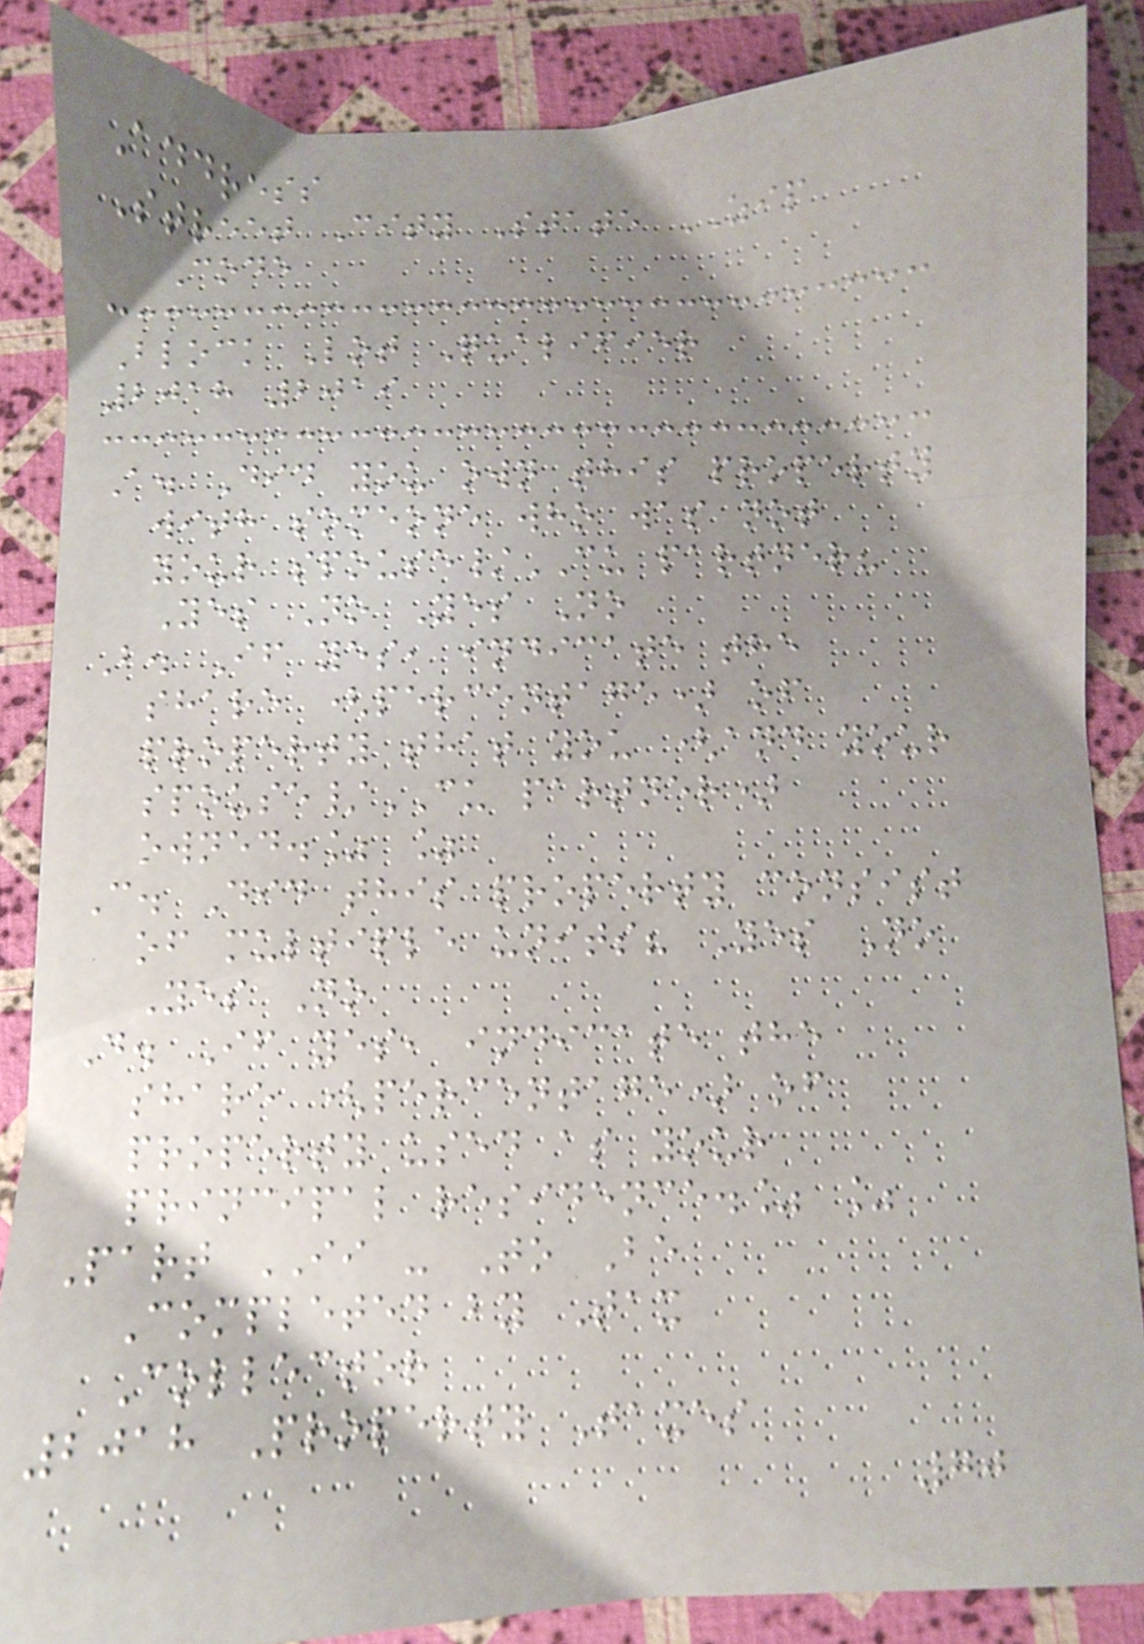Address
Street City State ZIP
Code
Block Lot Qualifier
2018 2019
A. Did you own this property
with someone who was not
your spouse/CU partner?
Yes No Yes No
B. If yes, indicate the
share (percentage) of
property that you (and your
spouse/CU partner)
owned.% %
C. Did this property consist
of multiple units? Yes No
Yes No
D. If yes, indicate the
share (percentage) of
property used as your
principal residence.% %
Part II - To Be
Completed by Tax
Collector
2018 Property Taxes
70
